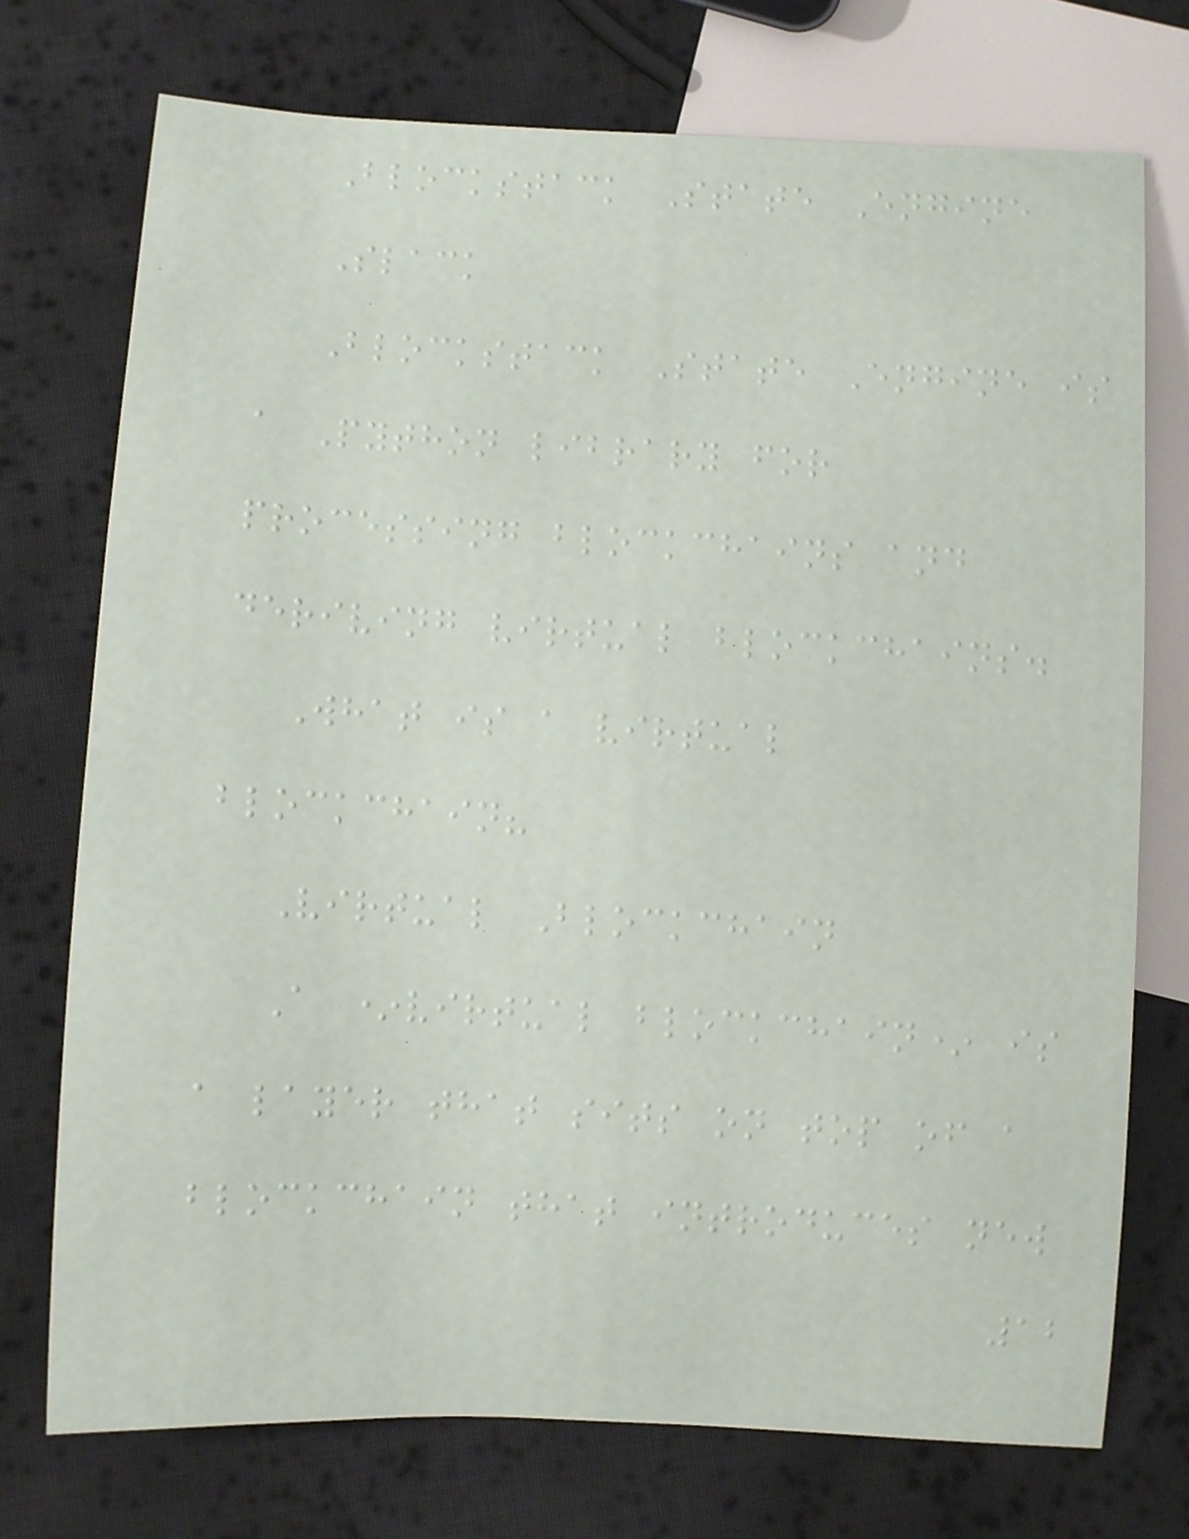Blockstack State Engine
Slack
Blockstack State Engine is
a Python library for
processing blockchains and
deriving virtual blockchains.
What is a virtual
blockchain?
Virtual Blockchain
A *virtual blockchain* is
a layer that sits on top of a
blockchain that introduces new
12
